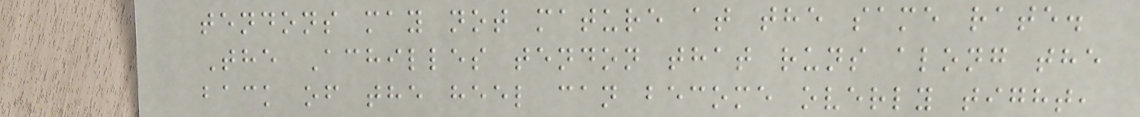tendons may not mature at the same rate.
The Achilles tendon that runs along the
back of the heel can become overly tight,
